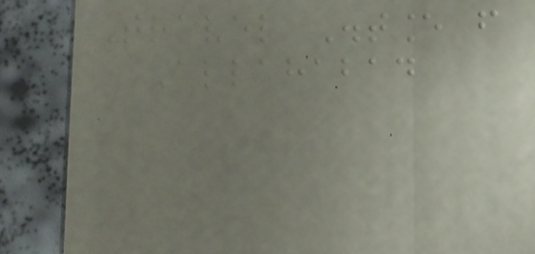Travel Distance from
Allahabad
